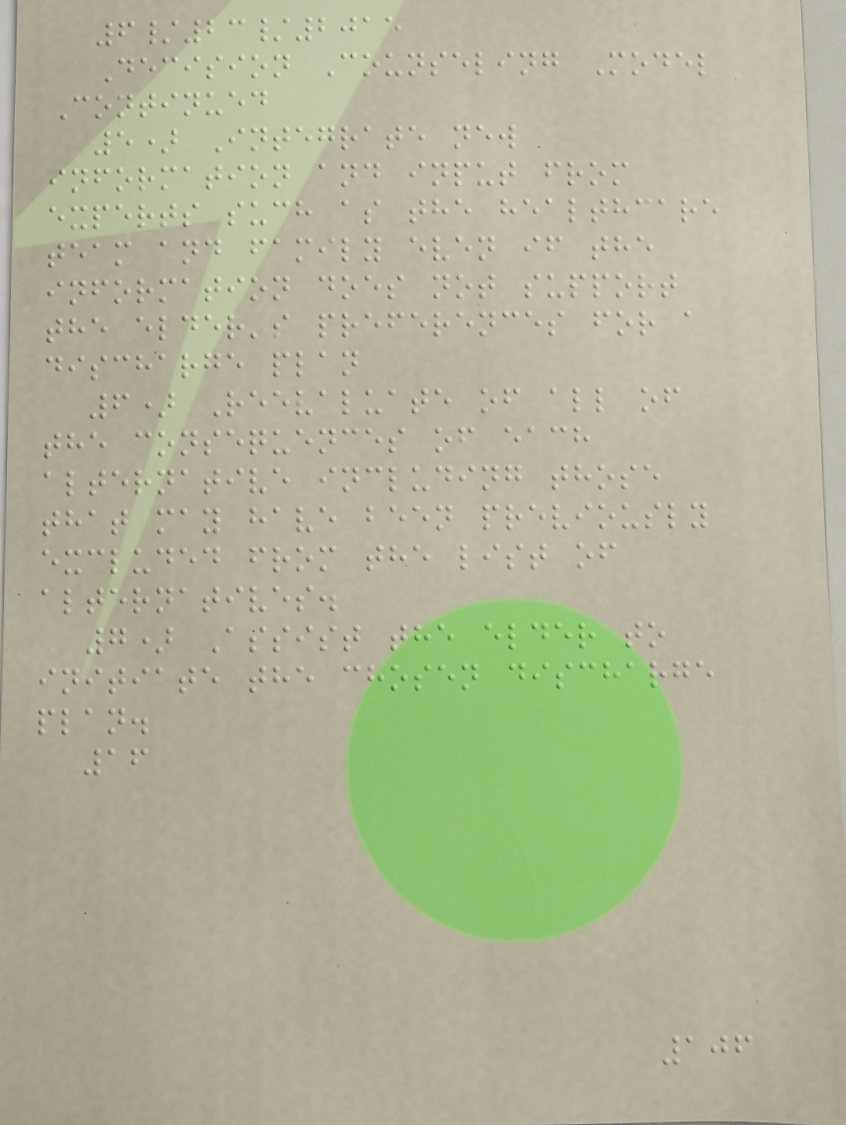6/23/2015
Decision Counseling Model
Continued
5) Integrate new
information and input from
experts such as the healthcare
team and family even if the
information does not support
the elder's preferences for a
discharge plan
6) Reevaluate of all of
the consequences of each
alternative including those
that may have been previously
excluded from the list of
alternatives.
7) Assist the elder to
initiate the chosen discharge
plan.
16
106
